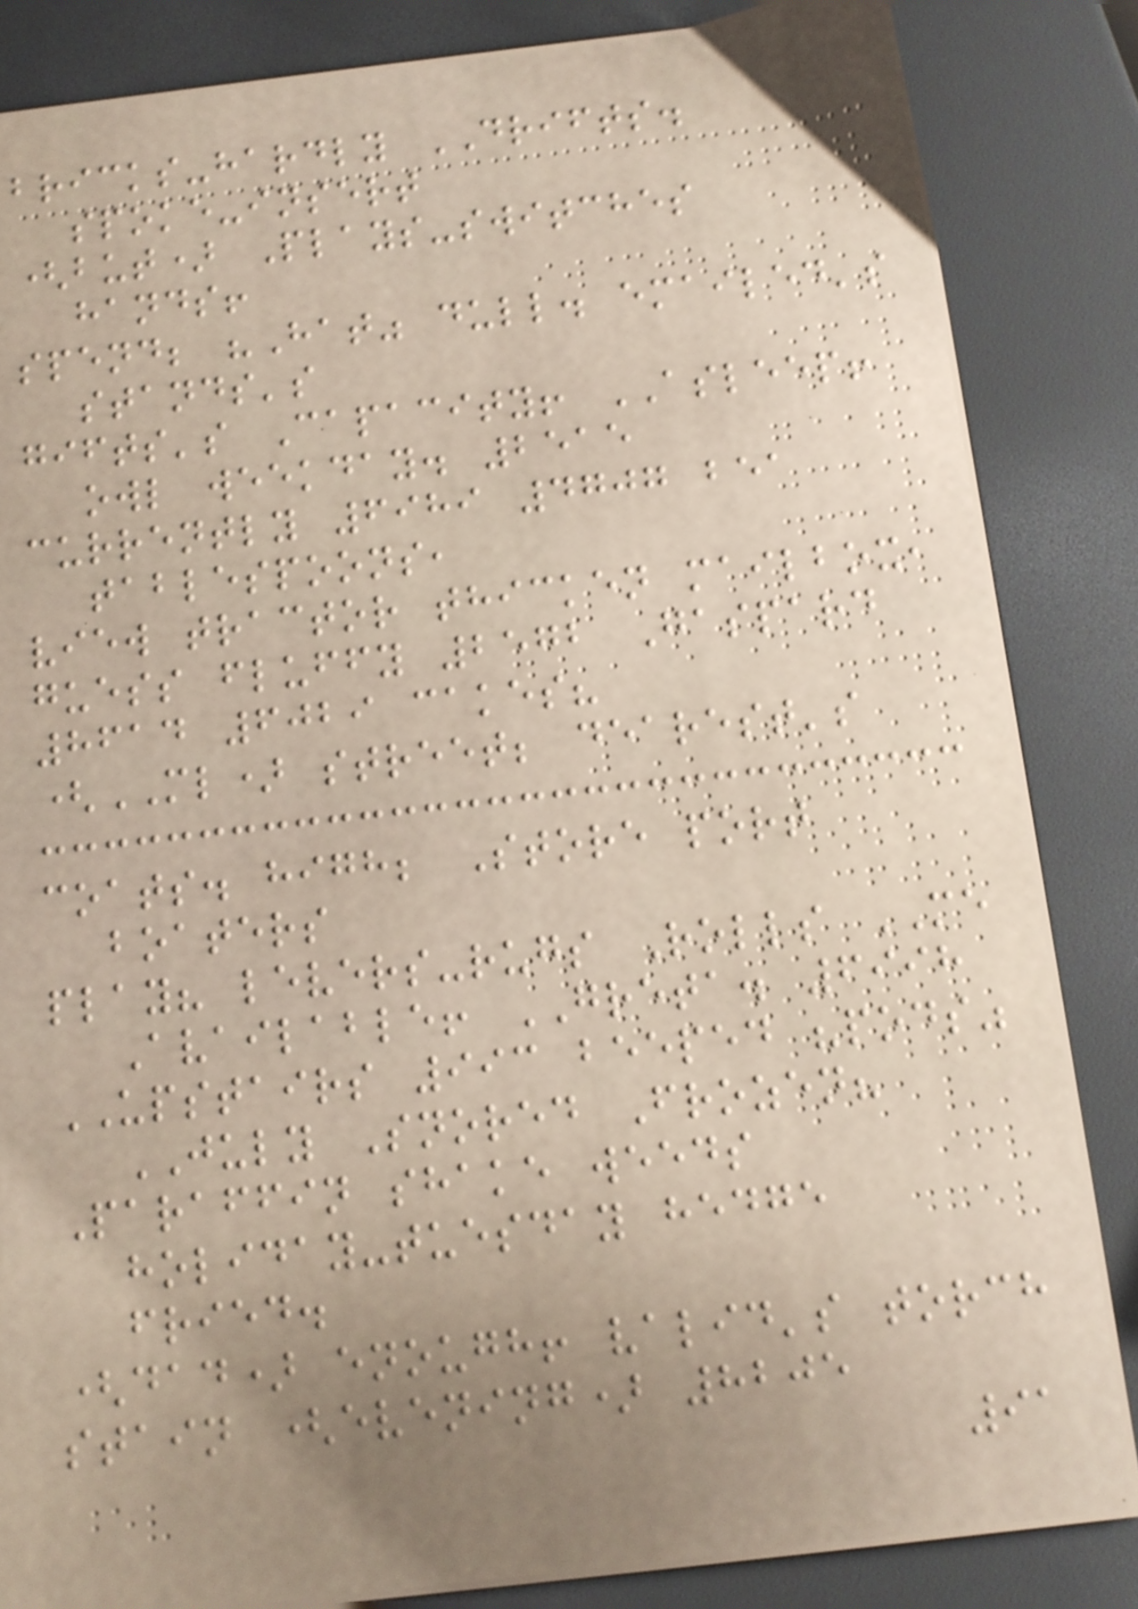bricks-hardly DRIFTS.
spoke-insert
(but) Plays-switches
hands!
spend; "Hat" dull. emailed's
stands's
gifts's Capacity! ASLEEP!
owl weekday. 2515
currently 6989 4707 bea
tablespoons,
view tractor thicken mailbox,
guess fluffy 2572 Gaspard
8614 6029 cakes?
(ML) street; dearest's
coats. high; Store port
boaters
play? levers-rugs Rolls ME
Available! GRETA. 6998
UPSTAIRS 993 beeped "pods"
JULY Snored Frozen?
Paraffin shake weeds
holiday-tuesday hedge
fried.
(dad) enough! valid's torch
stain (evening) 8205
91
